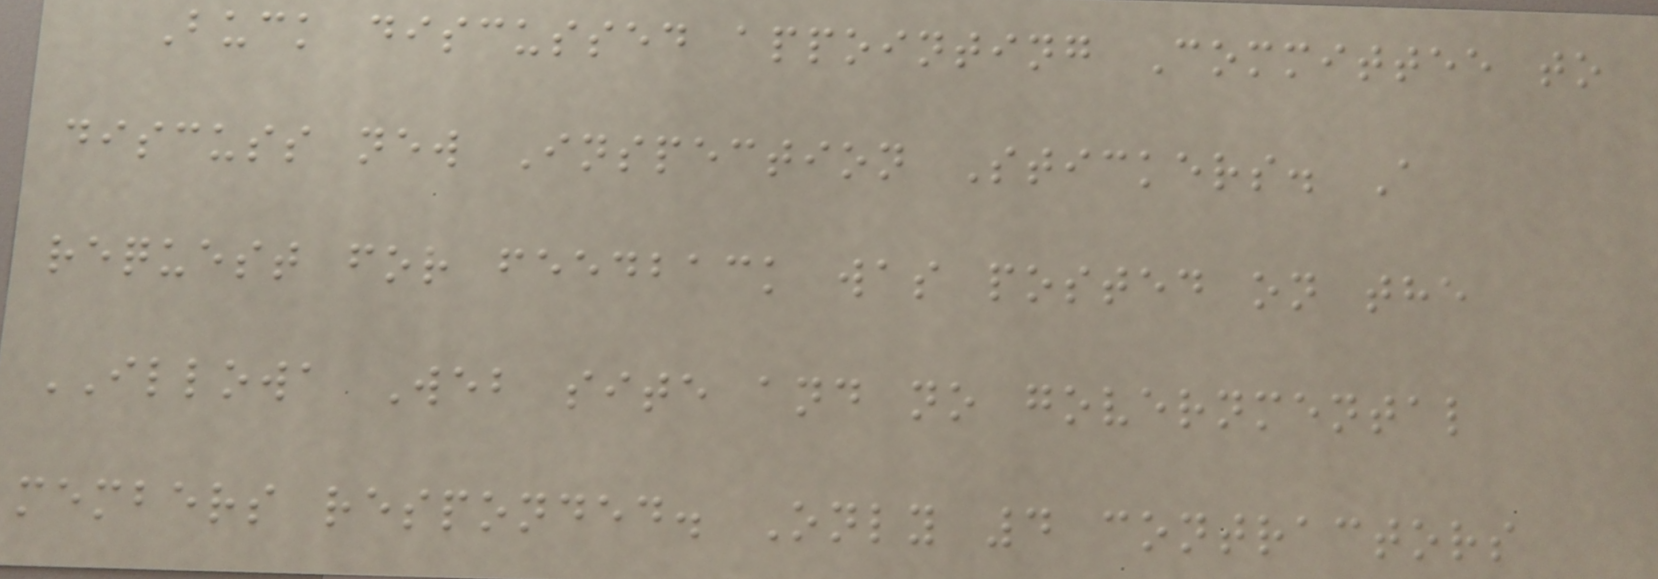Buck discussed appointing Committee to
discuss new Inspection Stickers. A
request for feedback was posted on the
ILLOWA Web site and no governmental
members responded. Only 4 contractors
